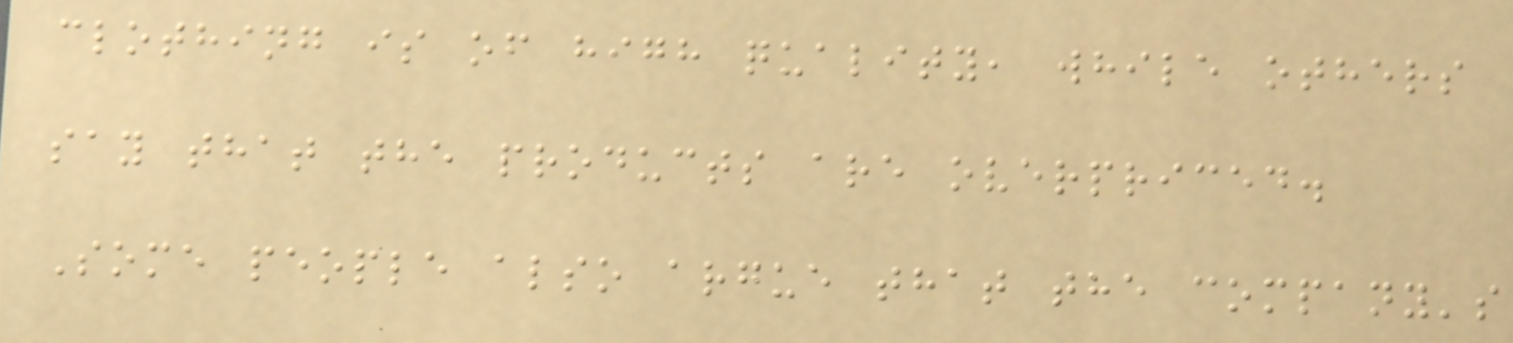clothing is of high quality, while others
say that the products are overpriced.
Some people also argue that the company's
